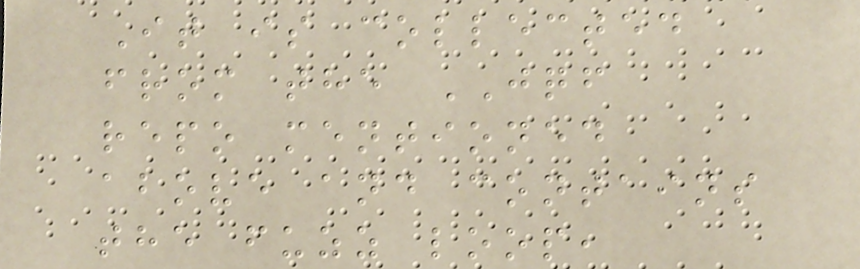It is collected
from the JQF
repo mentioned
above and contains
the fuzz loop,
